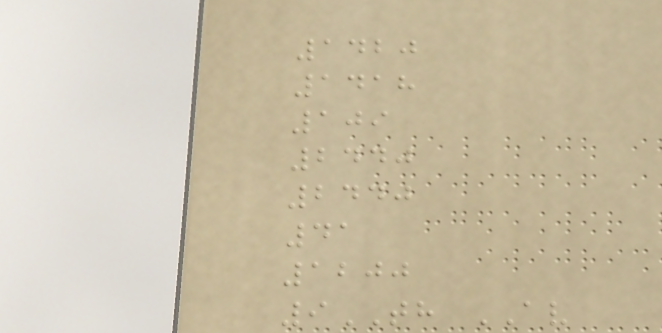1420
1418
109
2440
2440
41
1200
9TH AV
